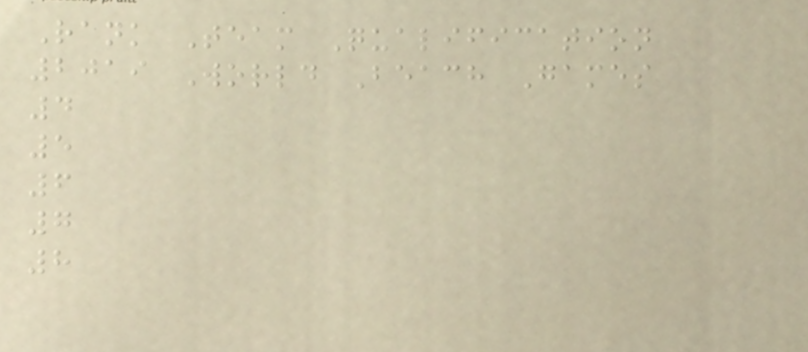Rank Team Qualification
2019 World Beach Games
4
5
6
7
8
